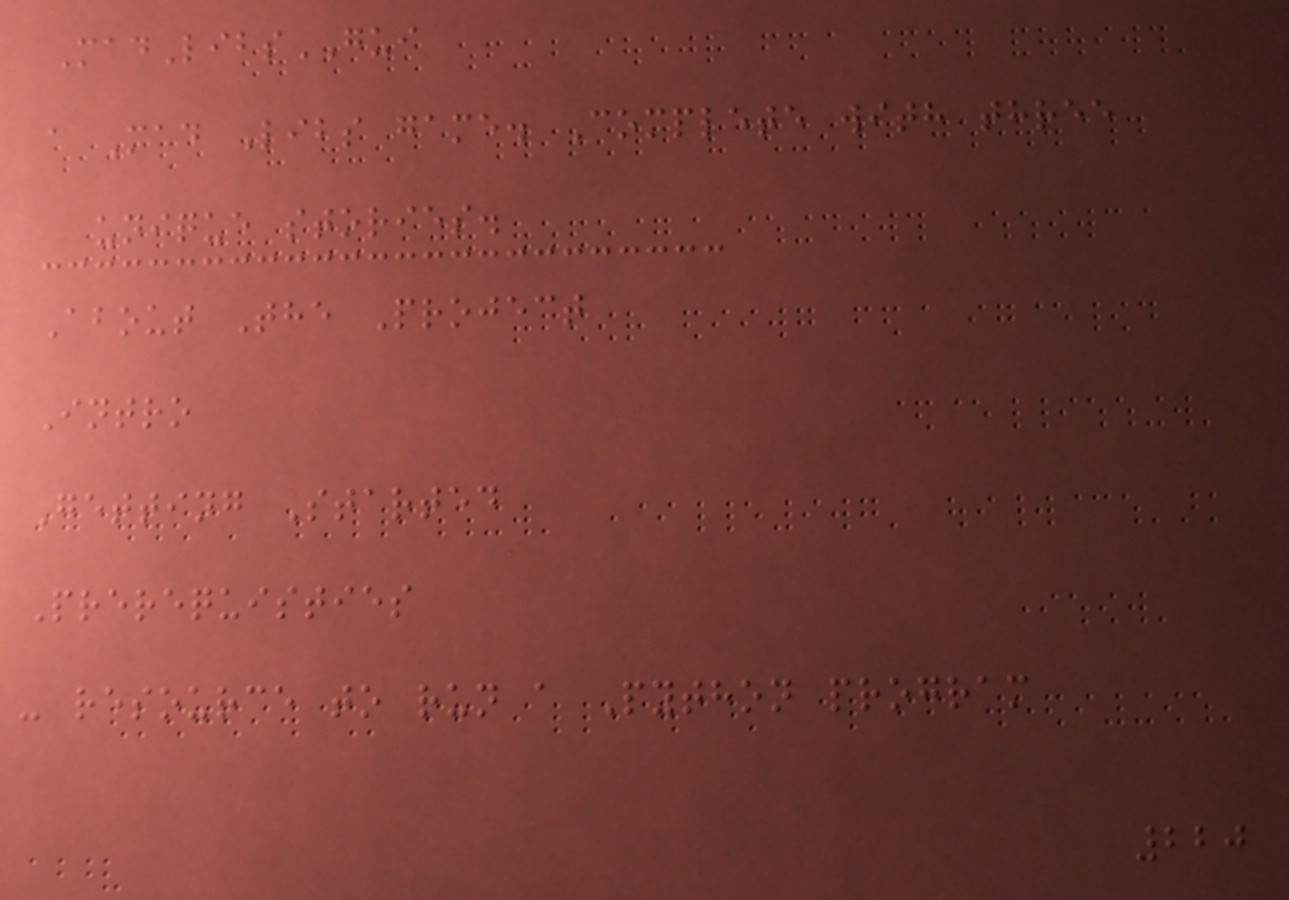MadLibsGUI
a Mad Libs game. Complete with three
unique stories.
About The Project
Intro
Getting Started
Prerequisties
- resource to run a Python program
220
